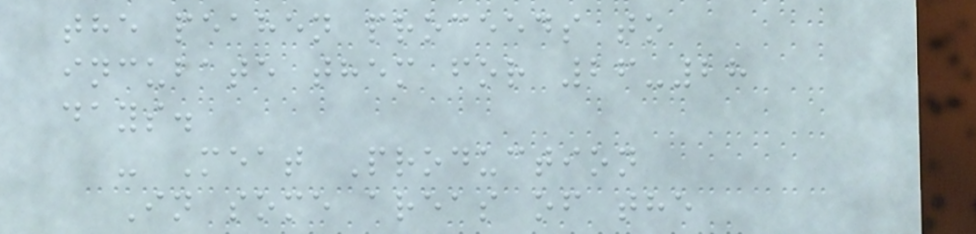the peahen proceeds to
incubate them for 26-28
days.
- Meat Production
In some areas of the
